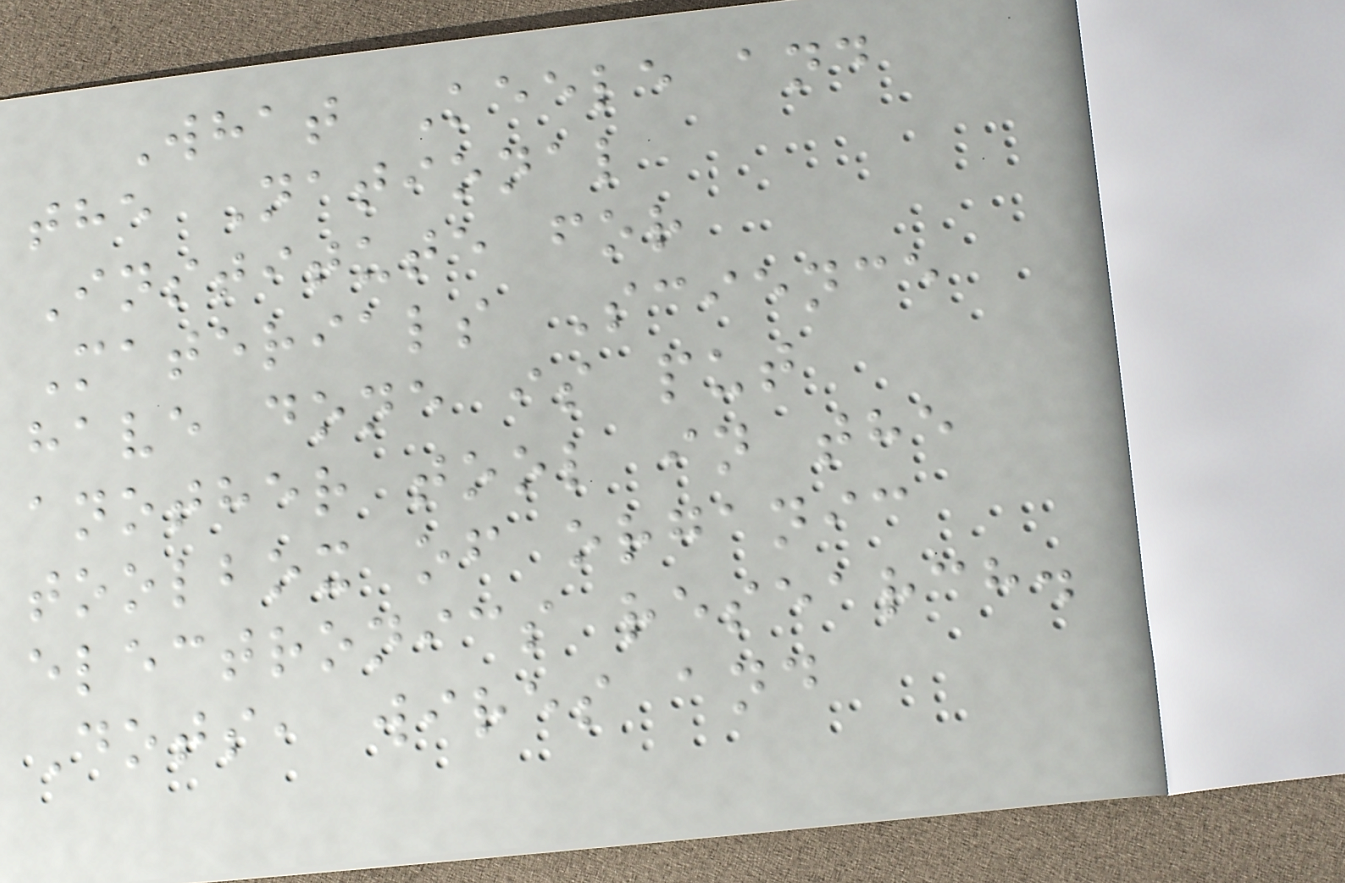What Keele and
the National
Institute for
Materials Science
have done is put
another tool in the
toolbox of organic
electronics research.
Dots, wires and
